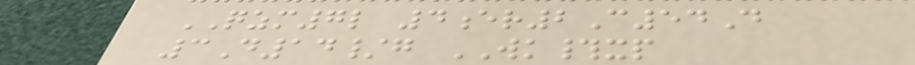QZM7l 4er2C54D
3D14/g WK#xp
